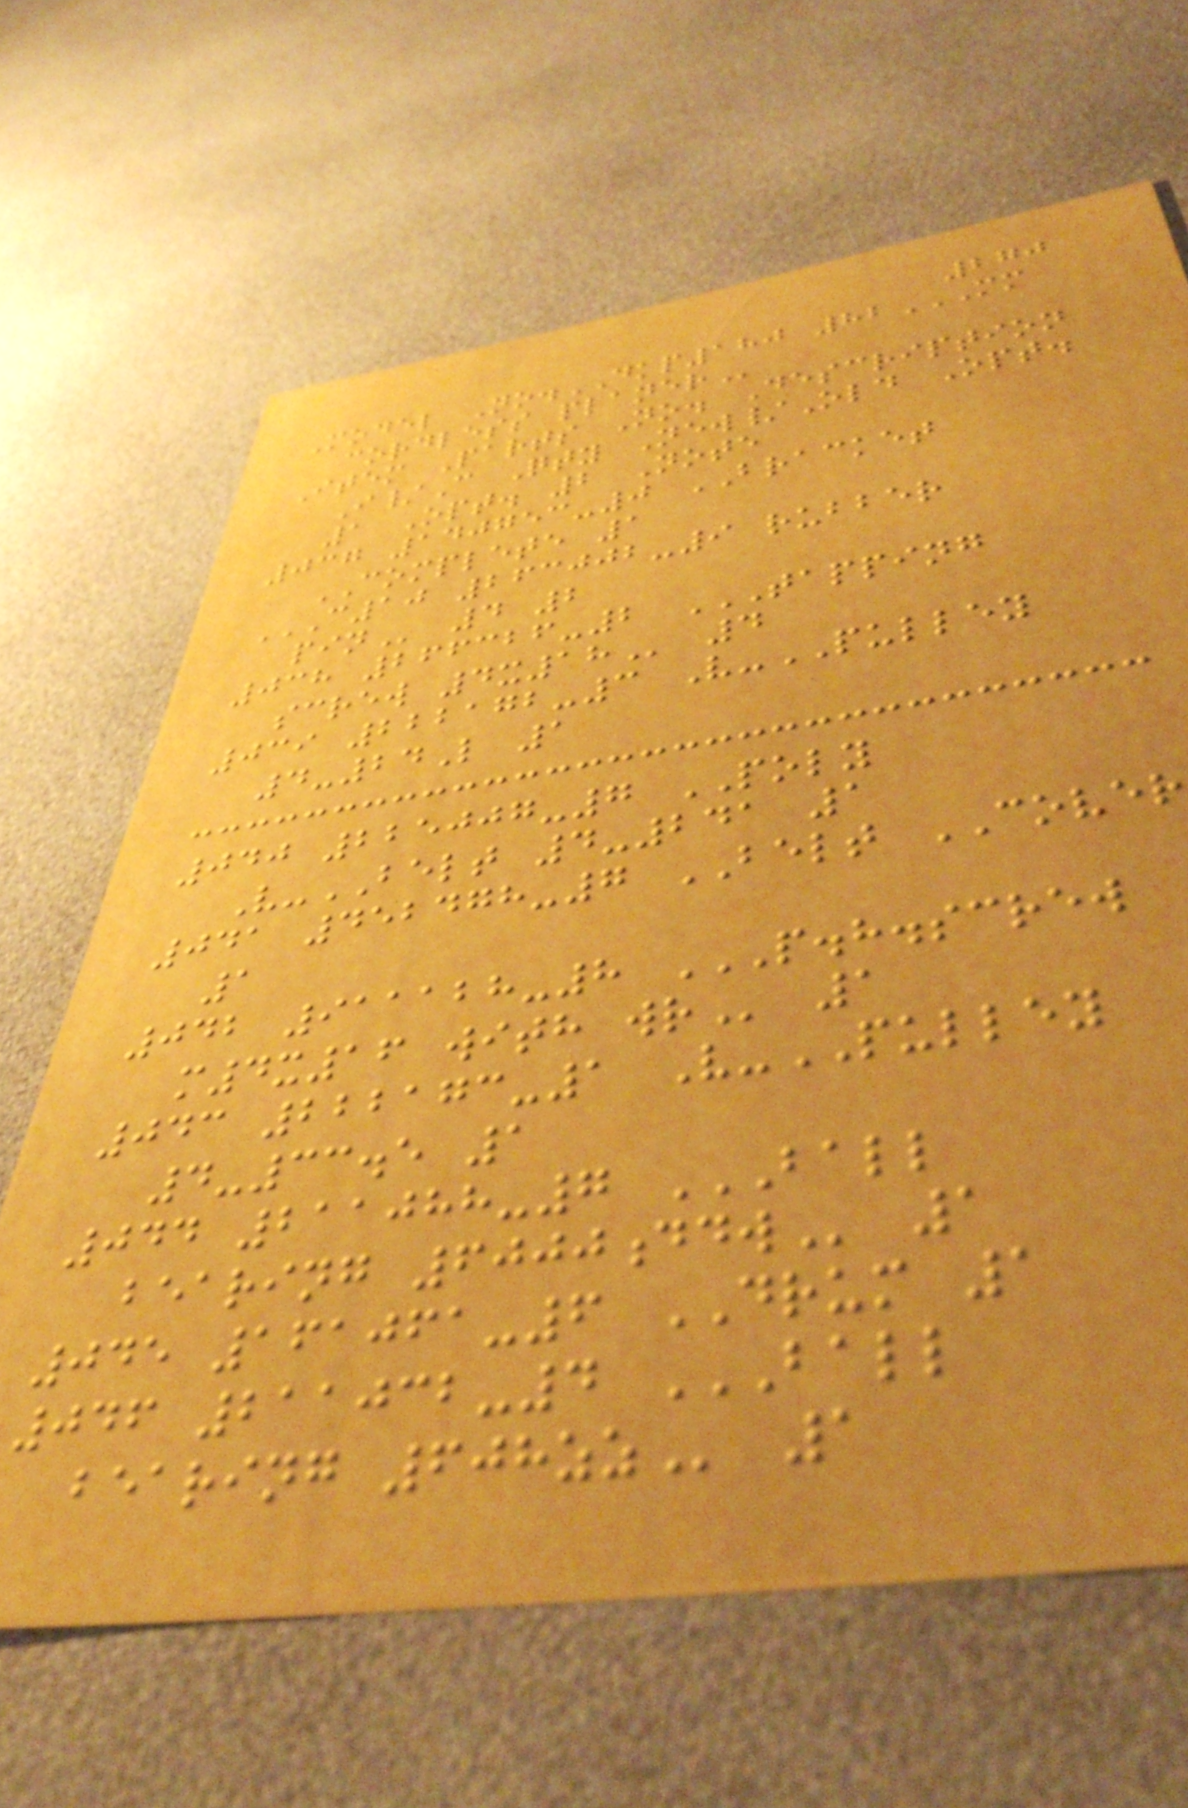270
Model No.DKP180 82MM
CORDLESS PLANER
Item Parts No. Description
I/C Qty New/Old Opt.
1 Opt. 2 Note
037 140753-0 BRACKET
COMPLETE 1
C10 263002-9 RUBBER
PIN 4 2
038 266326-2 TAPPING
SCREW 4X18 4
039 222172-3 V-PULLEY
4-24L 1
040 225007-7 POLY
V-BELT 4-241 1
041 452478-7 BELT COVER
1
042 911128-8 P.H.SCREW
M4X16 WITH WR 1
043 222173-1 V-PULLEY
4-33.5 1
044 211088-7 BALL
BEARING 6000DDW 1
045 161061-6 DRUM 1
046 211032-4 BALL
BEARING 608ZZ 1
